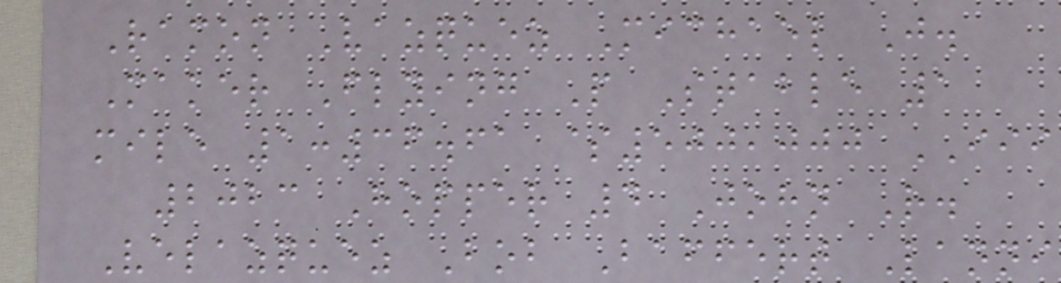Ramon Vazquez Michael J.
Maker Flying P Stable 1
mile 1:36.61 $500,000 III
2023 Hopper 4 John R.
Velazquez Bob Baffert Lanni
